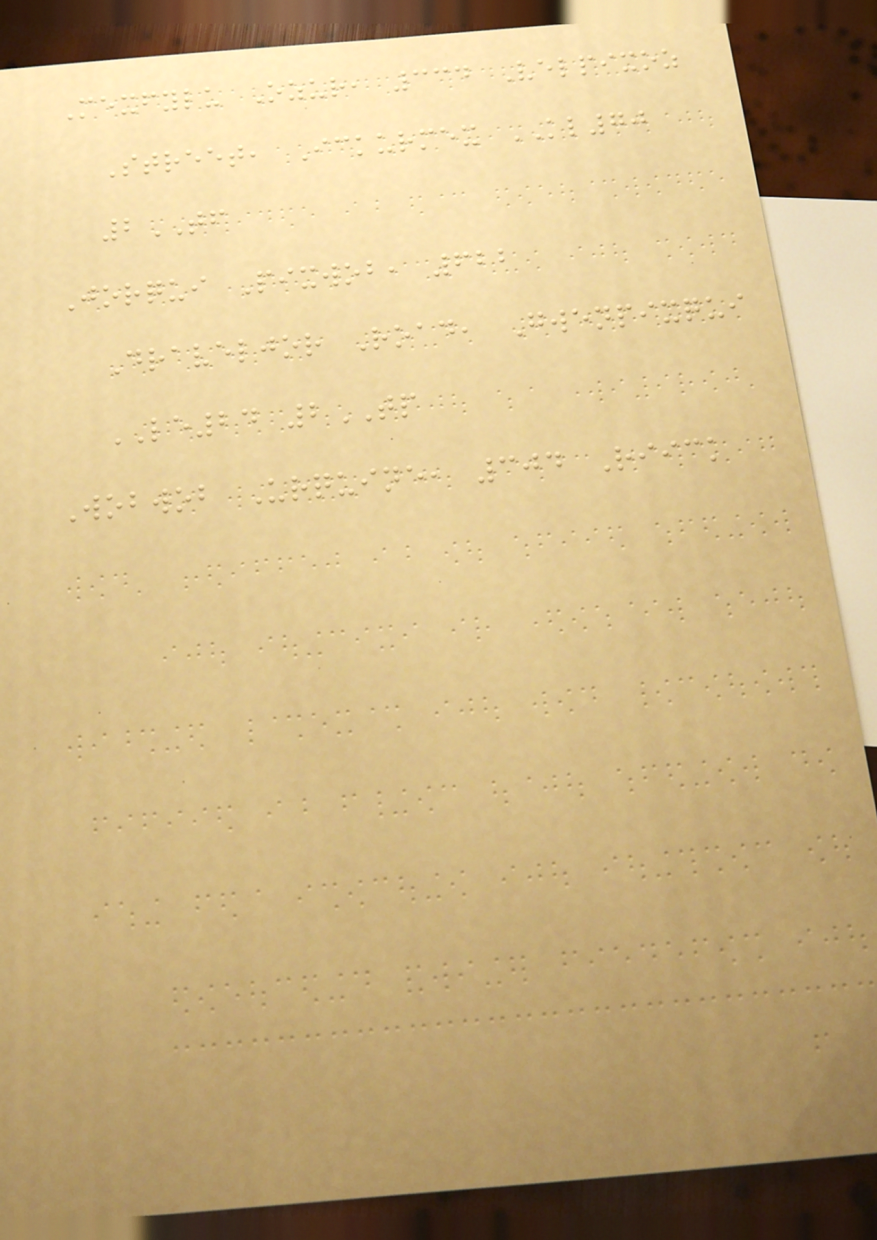Mexfylu Ozur, 334 Velpixoz
Street, Ickurmex KL70
2TF
Jorqui Pixwob, 622
Draveljor Road, Gwenpixqui
LE24 2TP
Wobwob Urquine, 304 Riick
